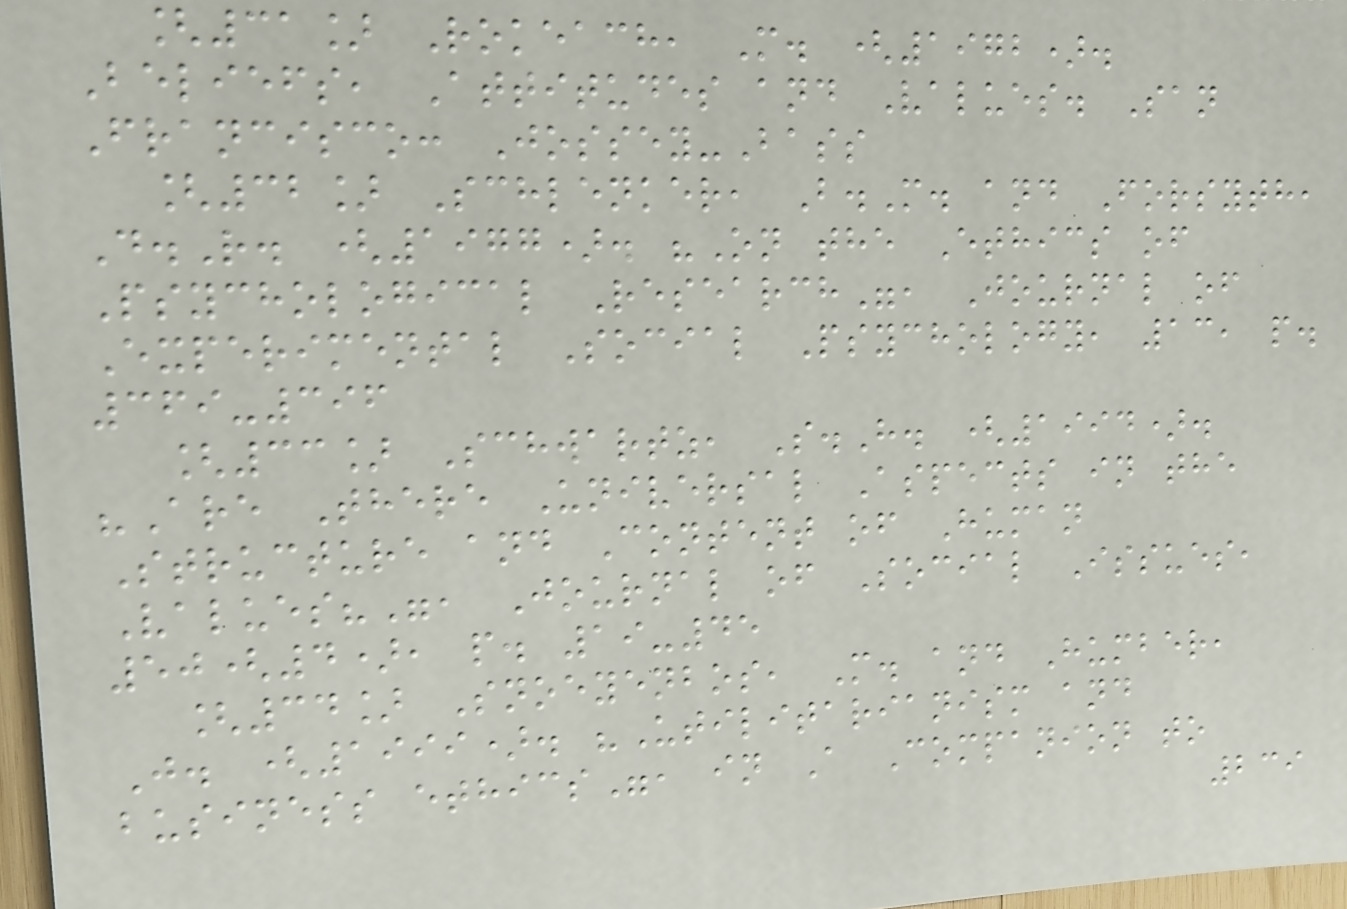[31] Rokeach, M. (1972).
Beliefs, Attitudes and Values. San
Francisco: Jossey-Bass
[32] Schlenker, B.M. and Forsyth,
D.R. (1977). "On the Ethics of
Psychological Research", Journal of
Experimental Social Psychology, 13, p.
369-396
[33] Schwartz, S.H. (1994).
"Are There Universal Aspects in the
Structure and Content of Human
Values?", Journal of Social Issues,
50(4), p. 19-45
[34] Snoeyenbos, M. and Humber,
J. (1999). "Utilitarianism and
business ethics", in A Companion to
239
